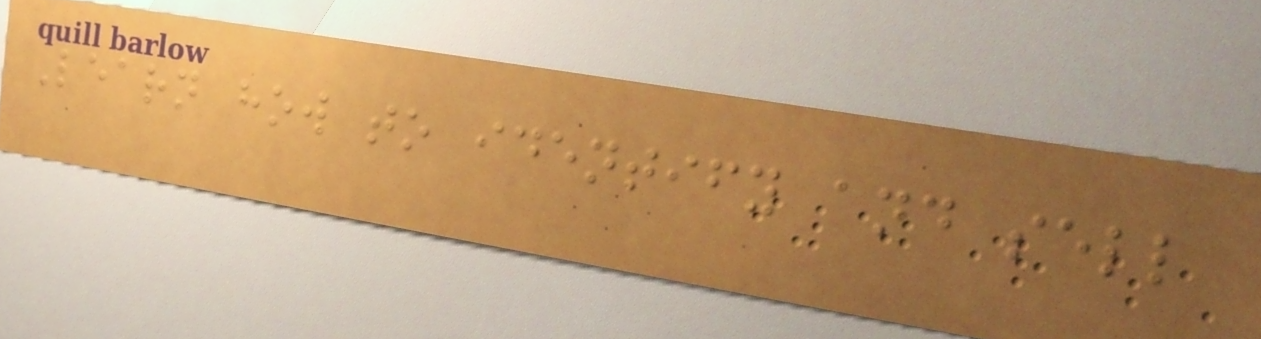Learn how to identify and sell
